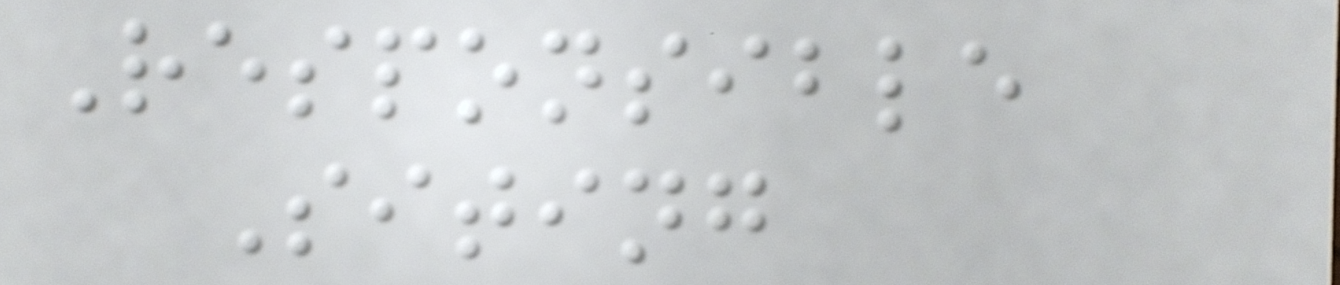Responsible
Siting
